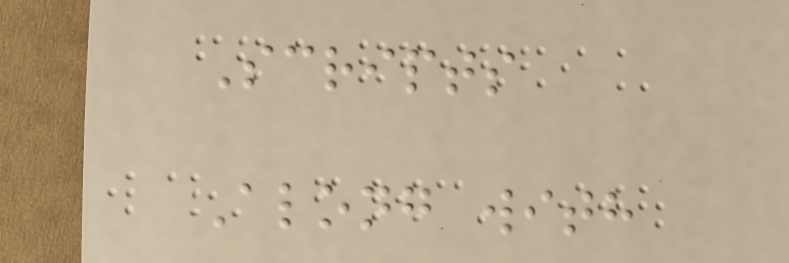Scripts
Along with
